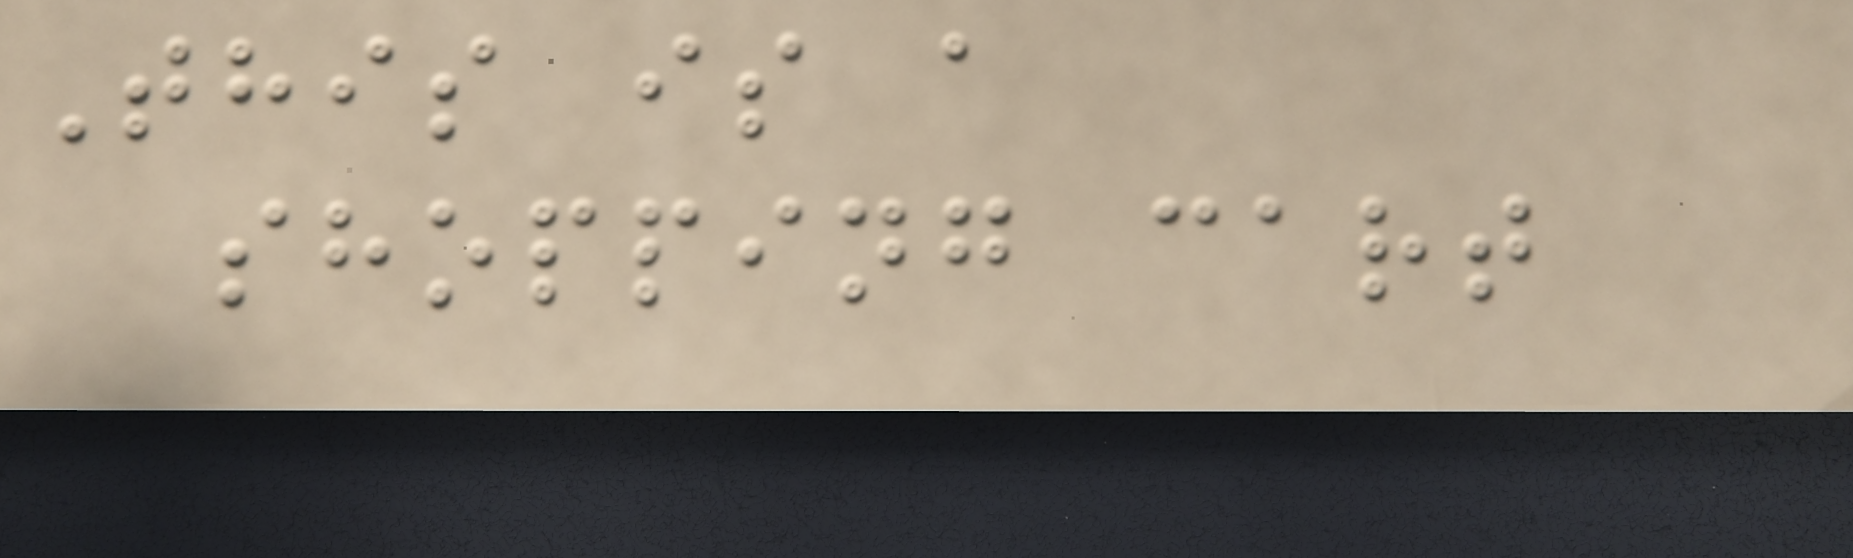This is a
shopping cart
